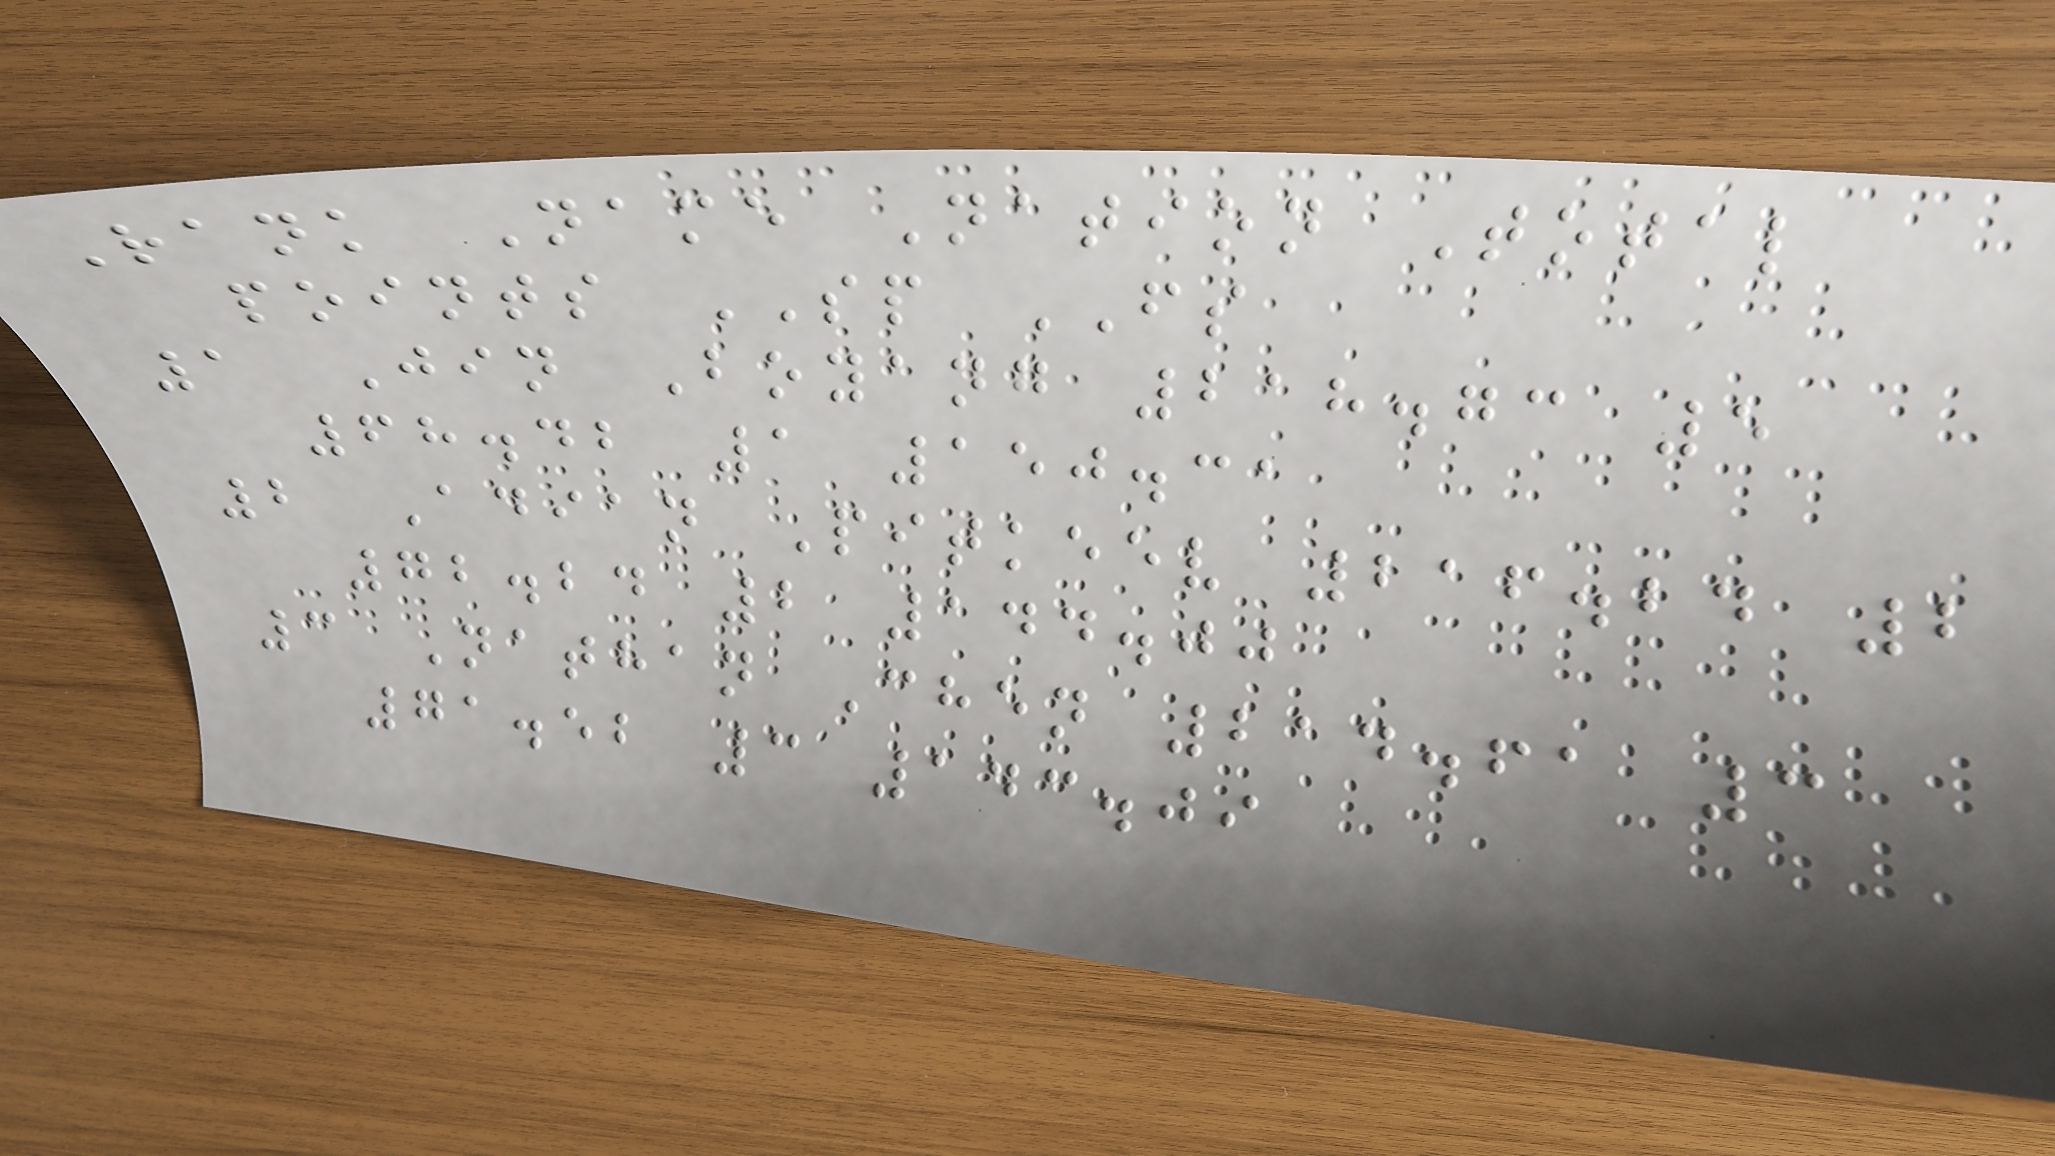Rank Name Nation Total
points SP FS
1 Jin Boyang 218.73 5
68.42 1 150.31
2 Adian Pitkeev 216.24 2
72.24 2 144.00
3 Nathan Chen 214.61 3
71.52 3 143.09
